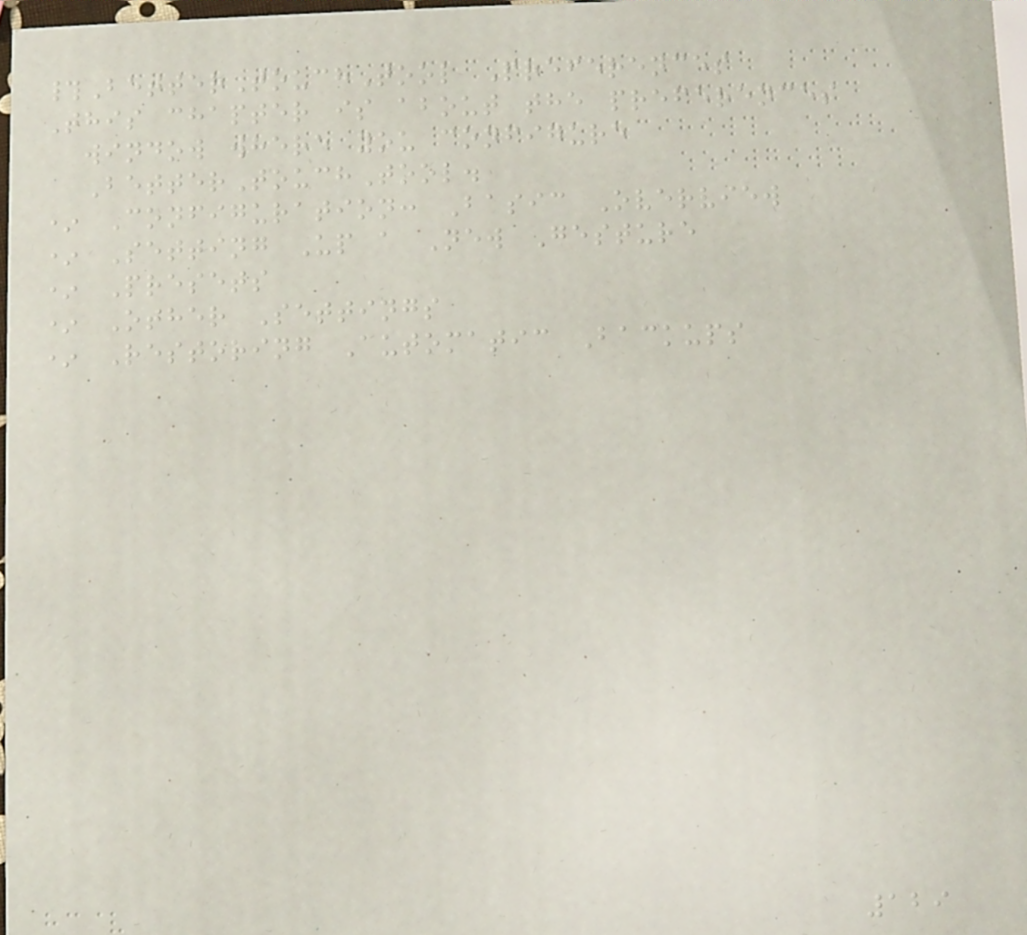#BetterTouchTool Preferences
This chapter is about the preferences
window where you configure
BetterTouchTool.
* Configuration: Basic Overview
* Setting Up a New Gesture
* Presets
* Other Settings
* Restoring Automatic Backups
129
